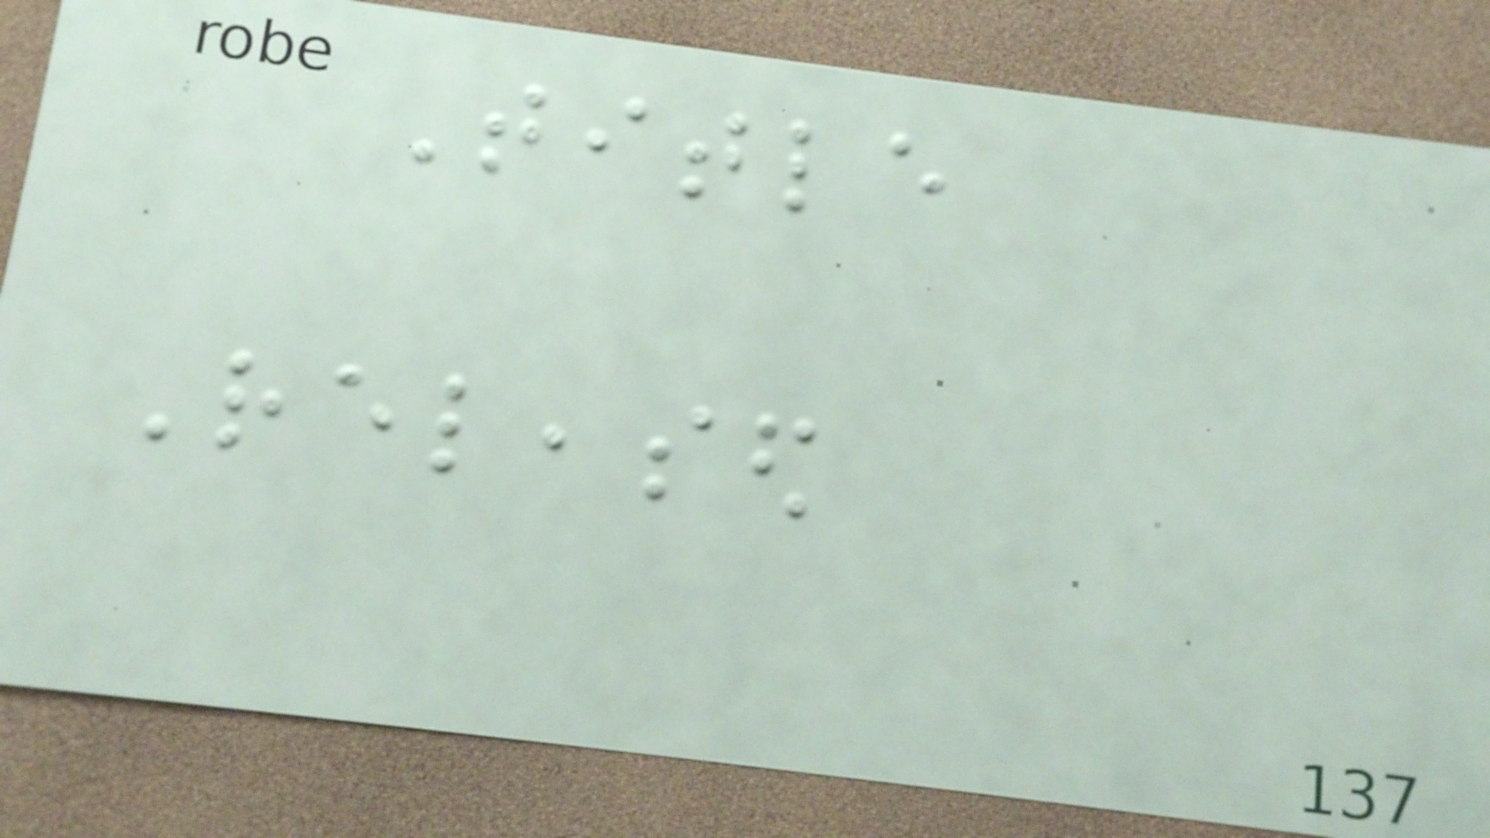Title
Released
